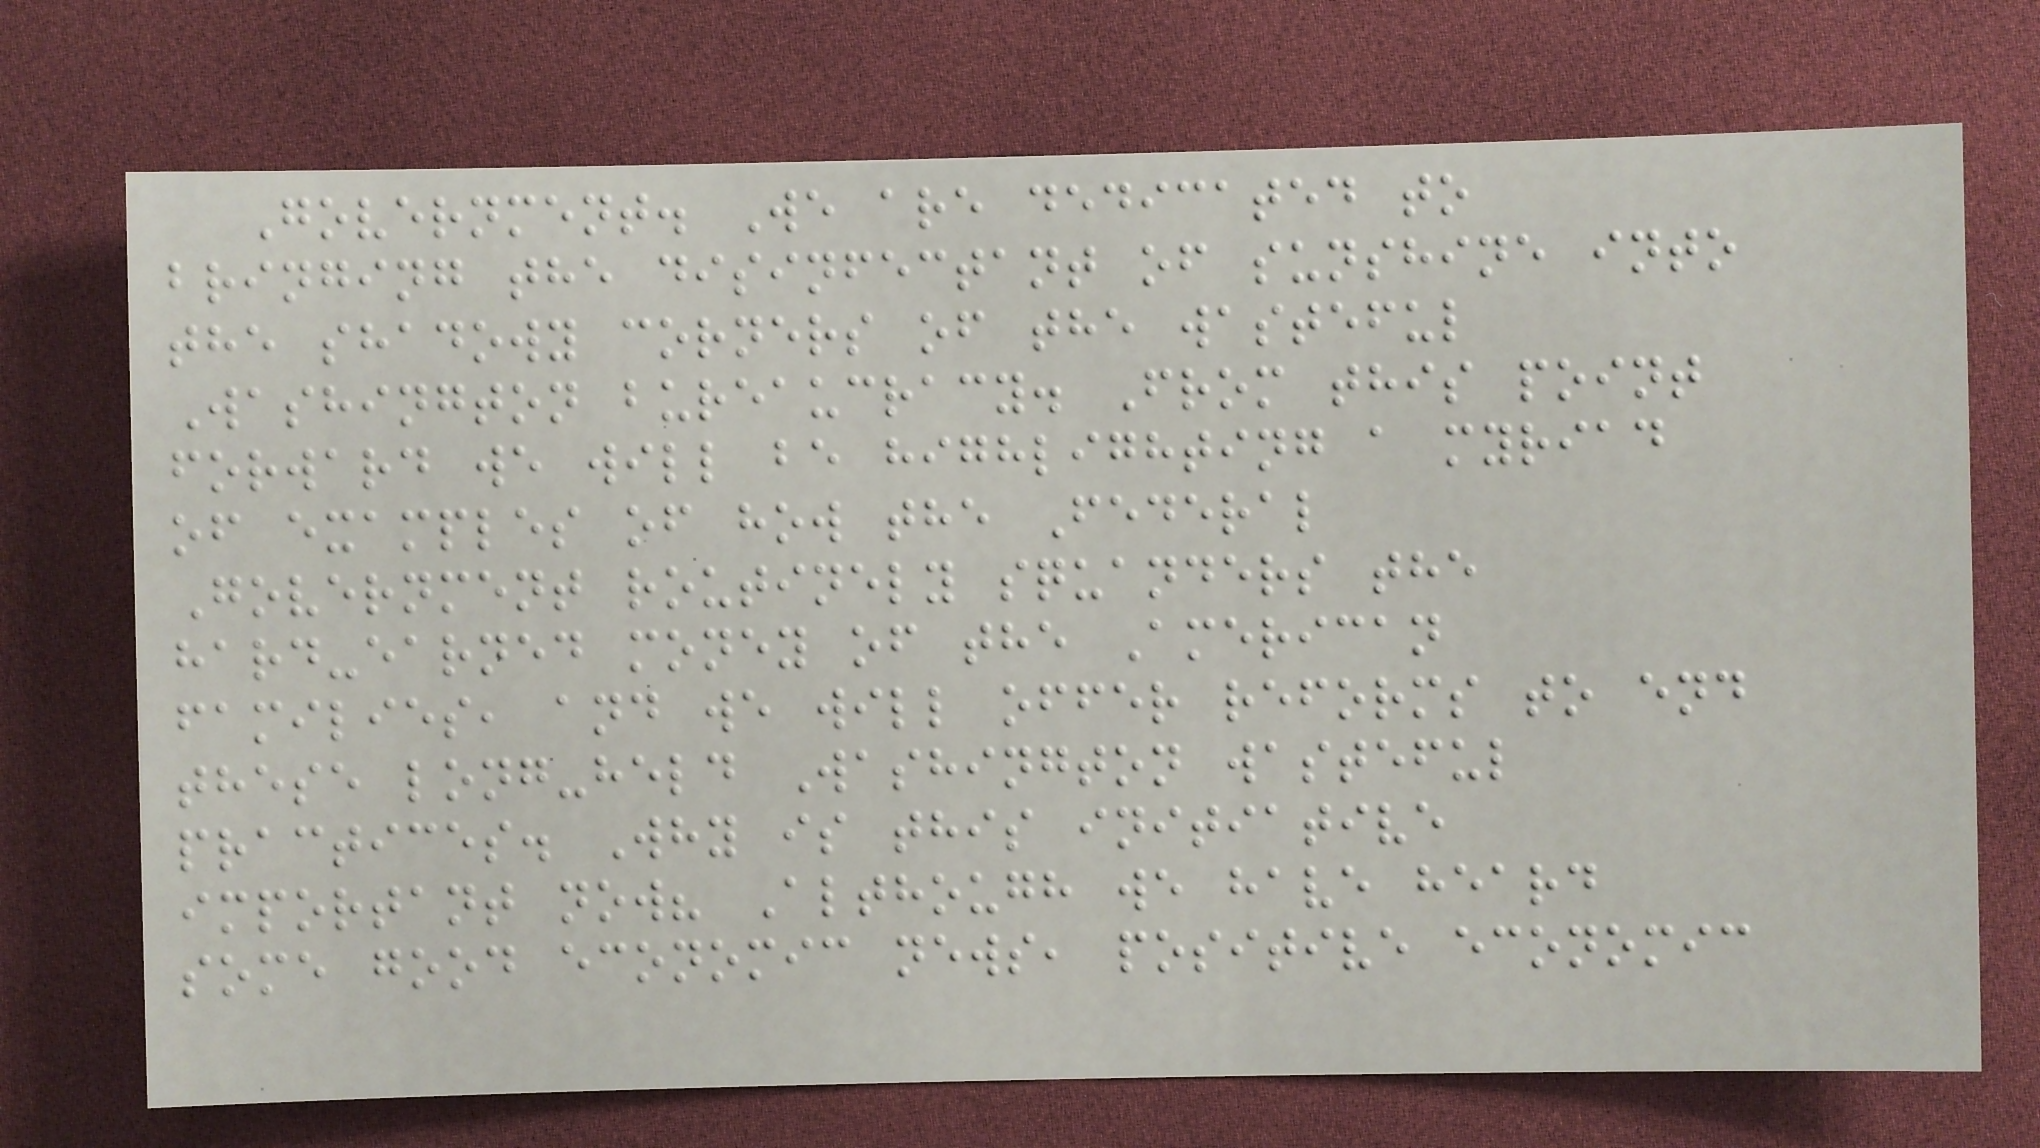Government. We are dedicated to
bringing the disinfectant of sunshine into
the shadowy corners of the wasteful
Washington bureaucracy. From this point
forward we will be highlighting a myriad
of examples of how the Federal
Government routinely squanders the
hard-earned money of the American
families, and we will offer reforms to end
these long-held Washington wasteful
practices. Why is this initiative
important now? Although we have heard
some good economic news, positive economic
